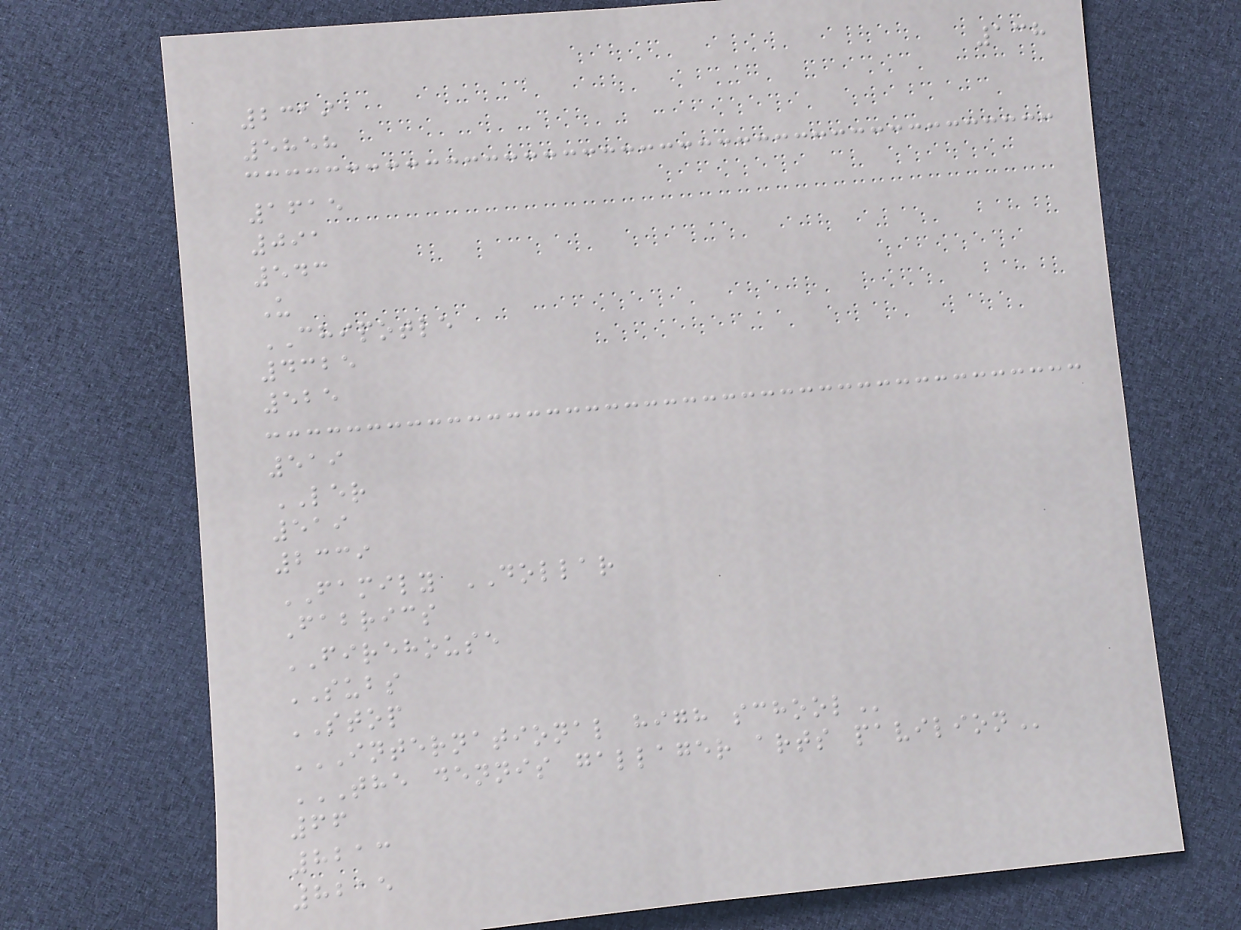138
2319
5858
1615
091
543
U
CHIPOTLE
4325
525
519
LER
519
2339
FAMILY DOLLAR
Fabrics
FIREHOUSE
SUBS
STOP
INTERNATIONAL HIGH SCHOOL
THE DENNIS GALLAGER ARTS PAVILION
66
8213
8215
